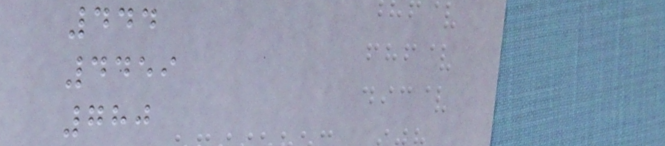444
4459
780
